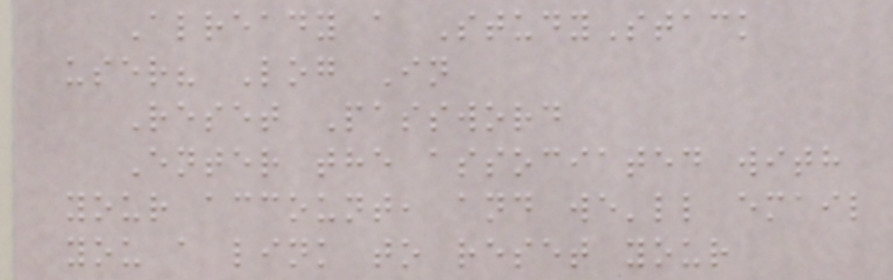Already a StudyStack
user? Log In
Reset Password
Enter the associated with
your account, and we'll email
you a link to reset your
